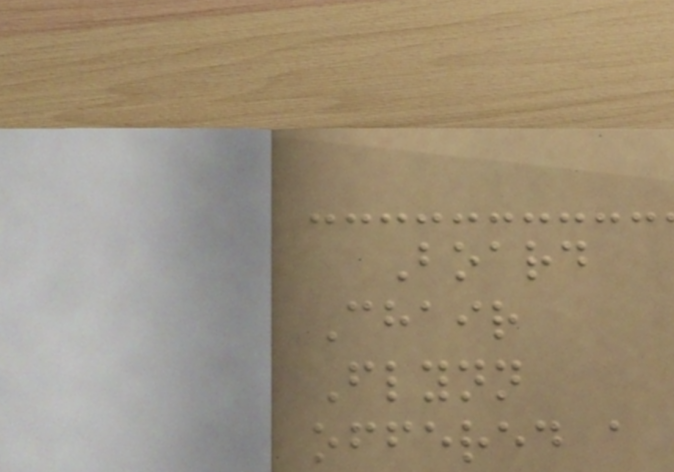Board
Chair
Flynn
offered a
